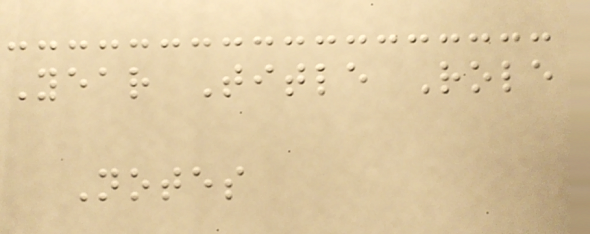Year Title Role
Notes
